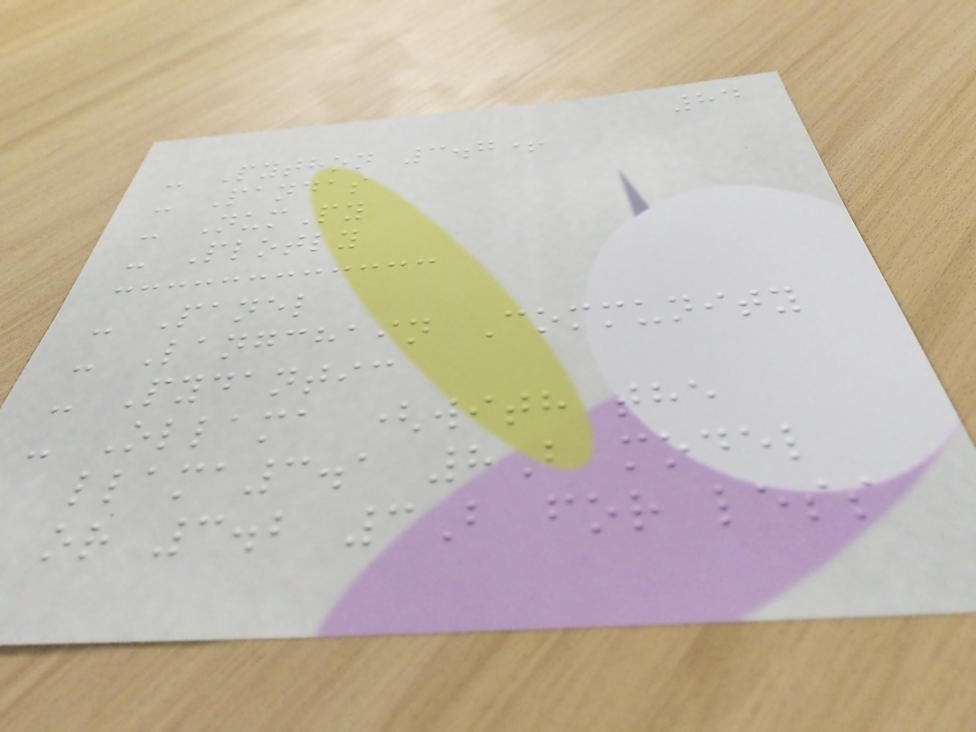84
- Python 3.7+
- Pandas
- NumPy
- Plotly
- Panel
- Langchain Community
- Pydantic
- Ollama (with the
llama3.1 8B model
or 3.2 3B for less
